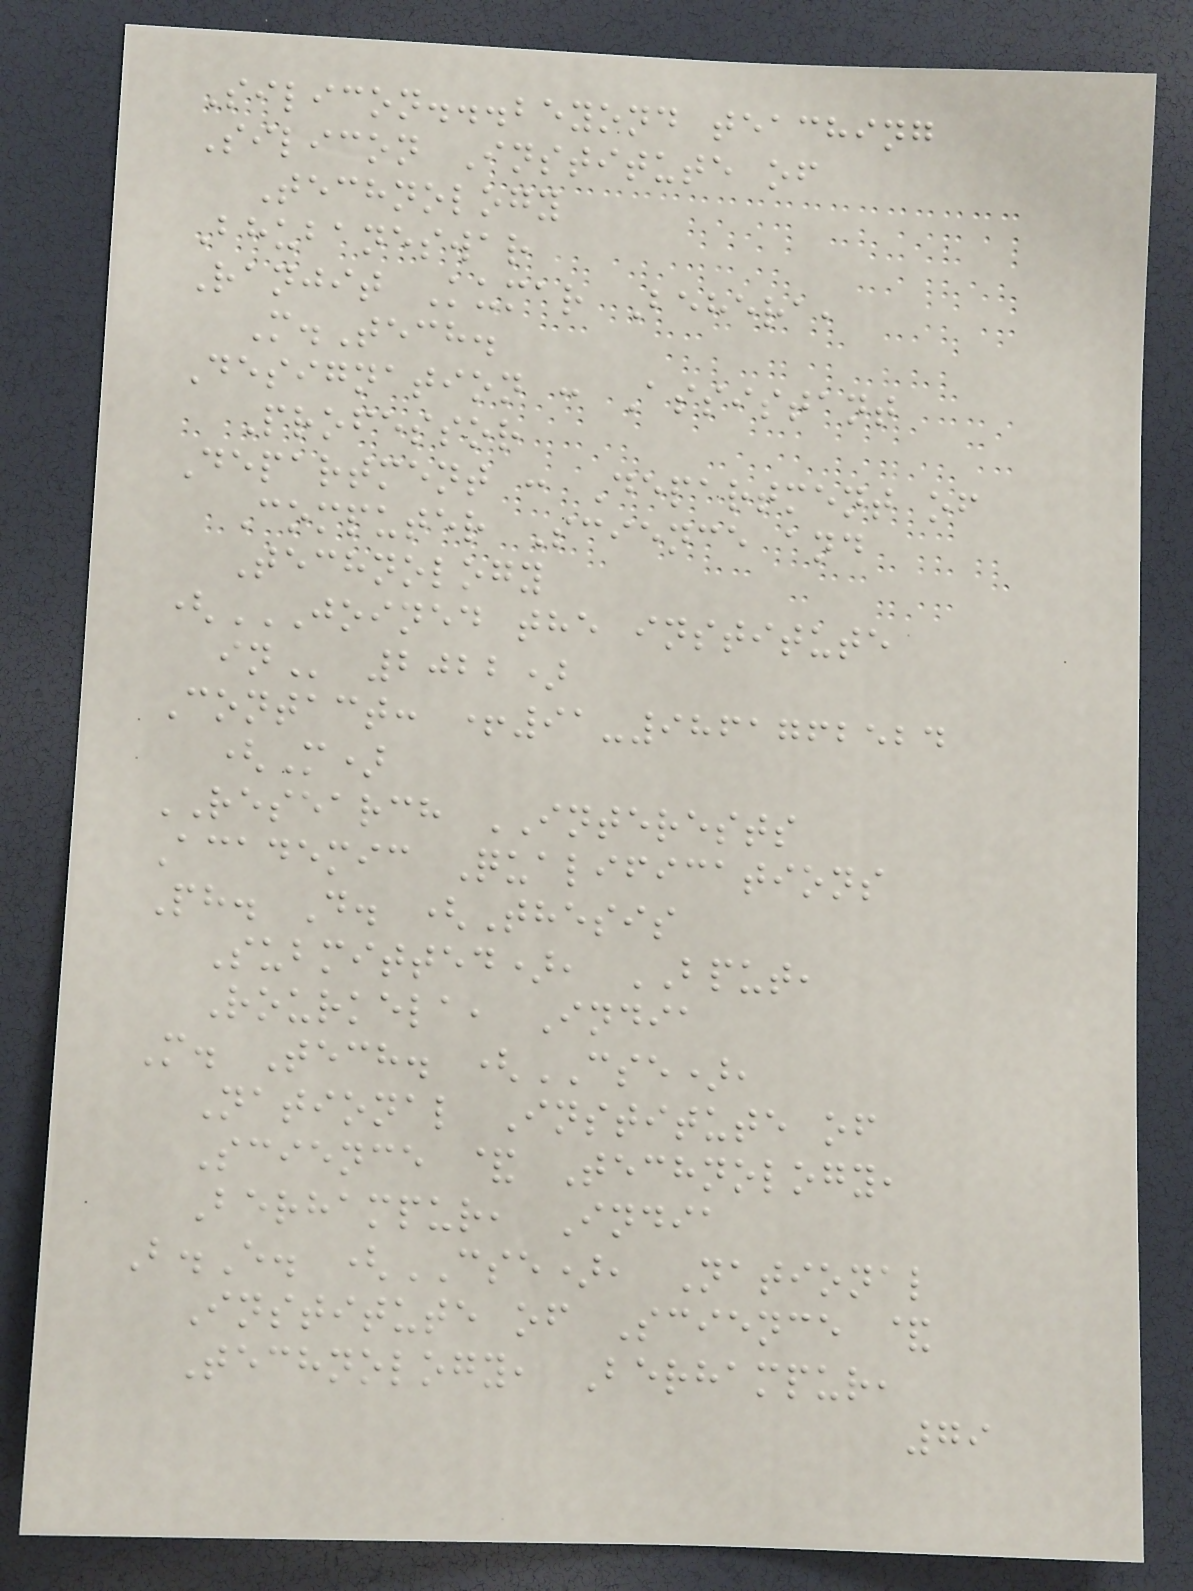Silicon...beyond teaching
Silicon Institute of
Technology
Bhubaneswar
Ranjit Kumar Behera,
M.Tech.
Designation : Assistant
Professor
Department : Department of
Computer Science and
Technology
(JOINED THE INSTITUTE
IN 2022)
Contact: +91-9861762524
(M)
RESEARCH INTERESTS
Academic Qualifications
Ph. D. (Thesis
Submitted), BPUT,
Rourkela, India
M. Tech. (CSE),
National Institute of
Science & Technology,
Berhampur, India
B.E. (CSE), National
Institute of Science &
Technology, Berhampur,
79
